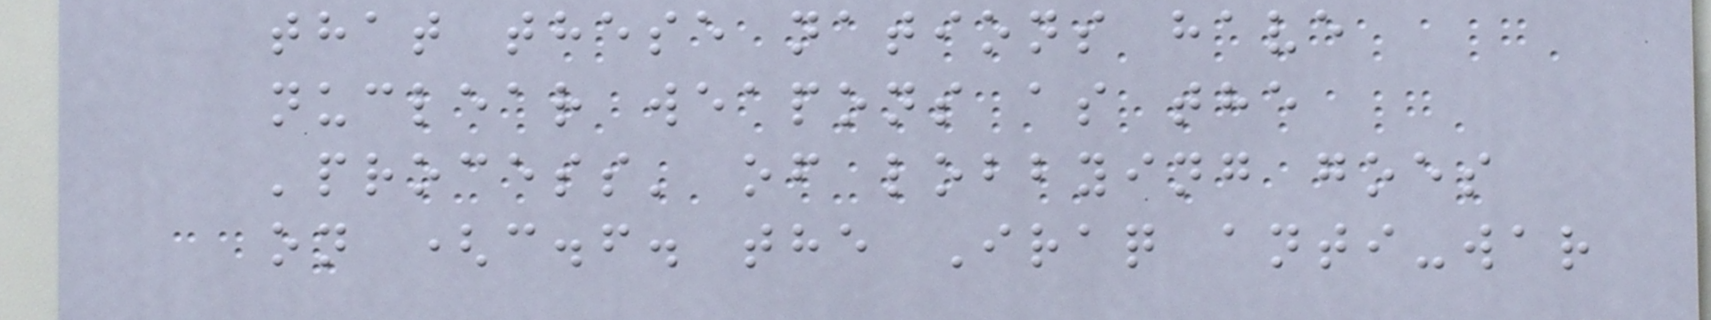that these nations have
nuclear weapons as the
'process' of lobbying goes
on (c.f. the Iraq anti-war
